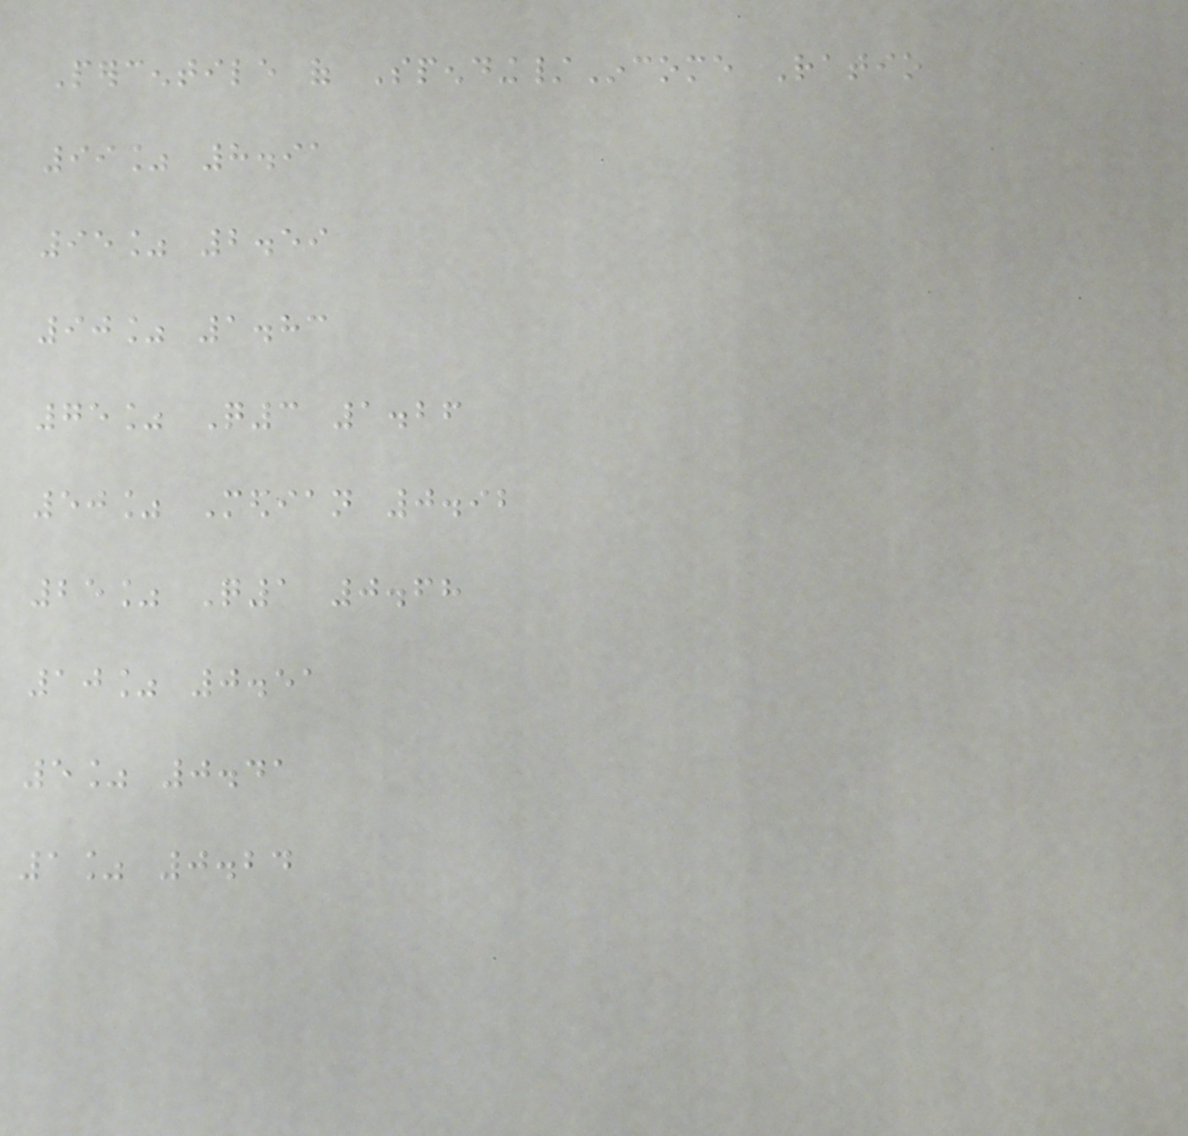Percentile of Spending/Income Ratio
99% 8.91
95% 2.59
90% 1.83
75% Q3 1.26
50% Median 0.92
25% Q1 0.68
10% 0.51
5% 0.41
1% 0.24
